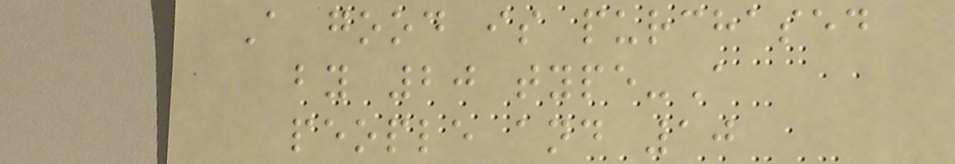A good is purchased
by 20 type-A
people and 10
